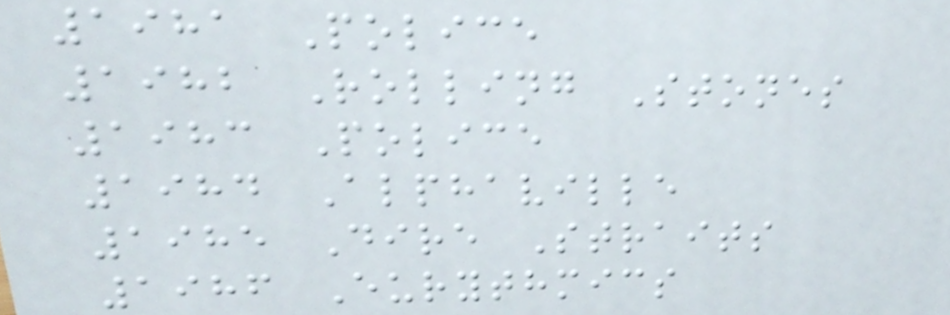1981 Police
1982 Rolling Stones
1983 Police
1984 Alphaville
1985 Dire Straits
1986 Eurythmics
